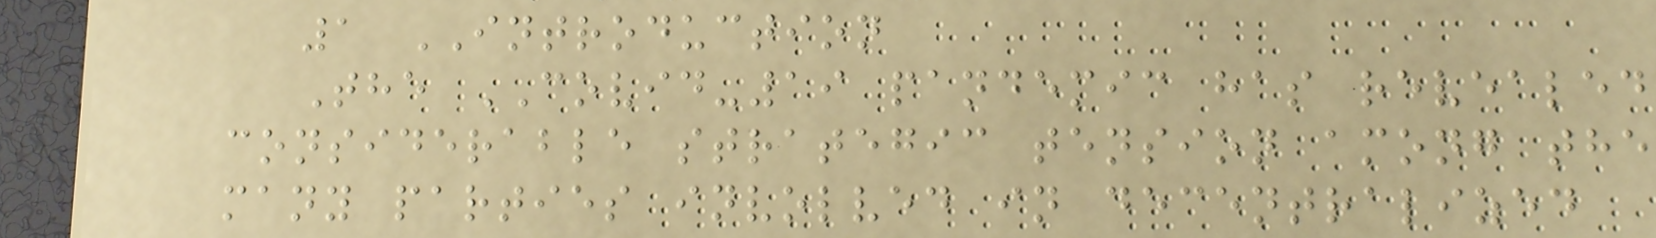1 INTRODUCTION
The COVID-19 pandemic has revealed
considerable strategic tension among the
many parties involved in decentralized
